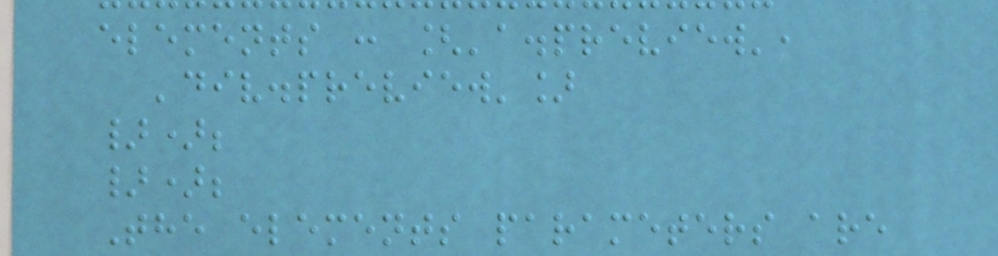elements : ['a.preview',
'div.preview']
});
});
The elements parameters are
